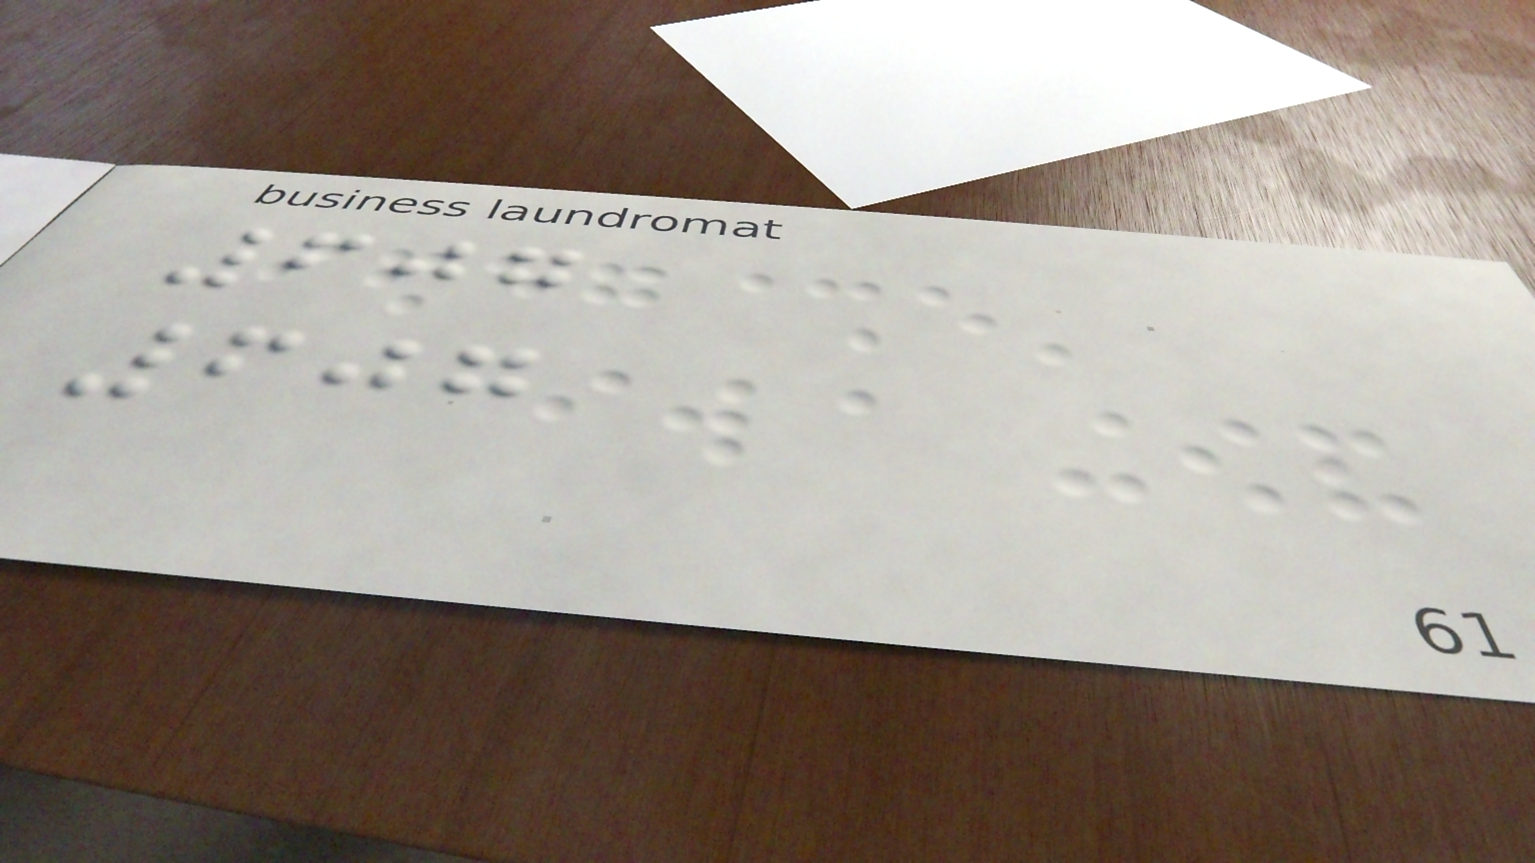607
607
